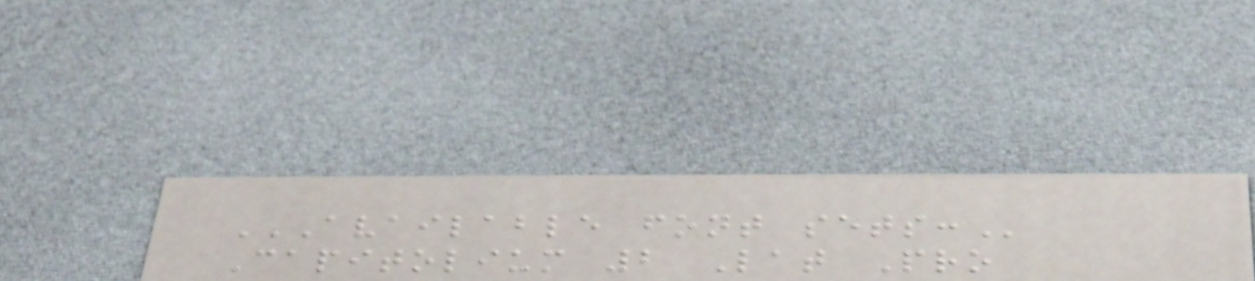AVAILABLE FONT SETS:
Capitolium 2 Lat Pro
